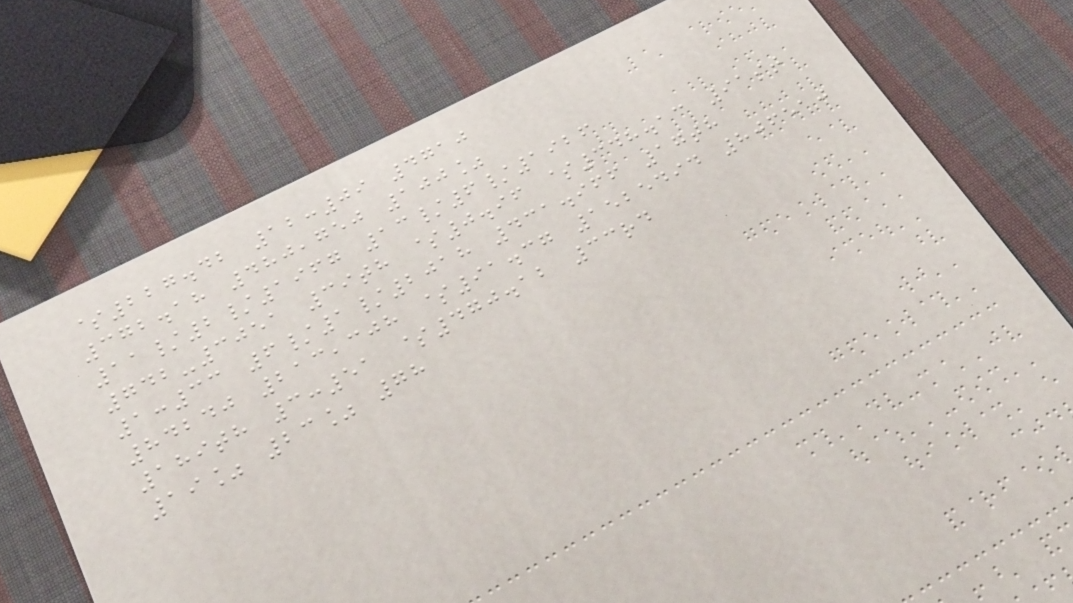$227.42 12:09 4710
372.18 480,750 100%
11/2/1967 13/6/1926
742-3051 39th $0.96 $348.13 91st
1:33 6/1/2018 431.966 17th
84240 213,308 $91.37 1525494 806510
189th 3:51 $470.12 33rd
19% 23% 78
